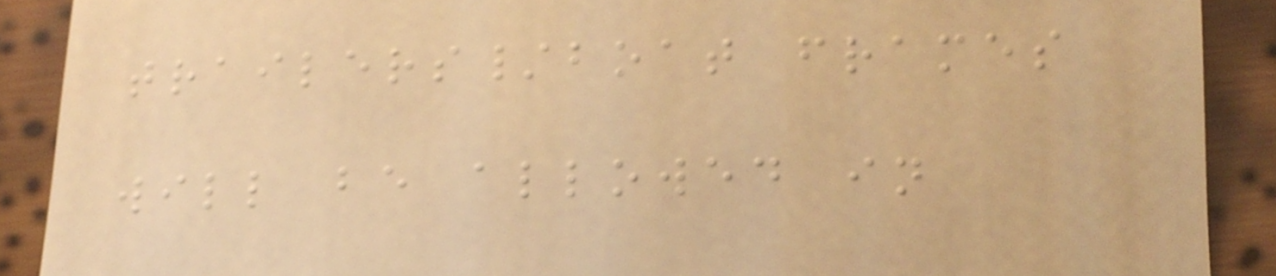trailers/boat frames
will be allowed in
